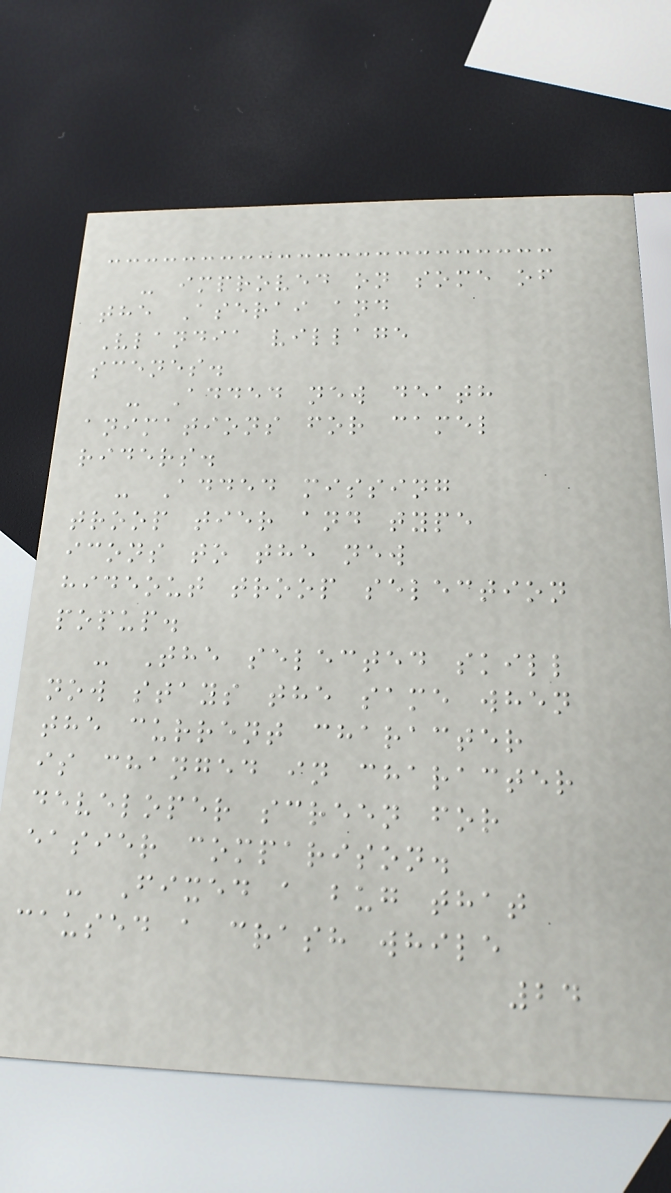- improved on some of
the Aserai and
Vlandia village
scenes.
- Added new death
animations for camel
riders.
- Added missing
troop tier and type
icons to the new
hideout troop selection
popup.
- The selected skill
now stays the same when
the current character
is changed in character
developer screen for
easier comparison.
- Fixed a bug that
caused a crash while
24
